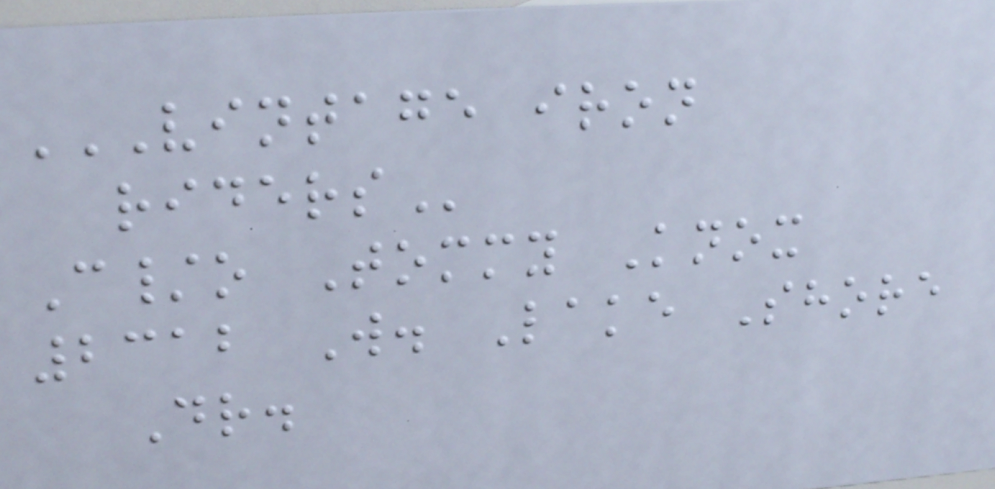VINTAGE IRON
RIDERS
C/o Tommy Knox
2312 W. Lake Shore
Dr.
